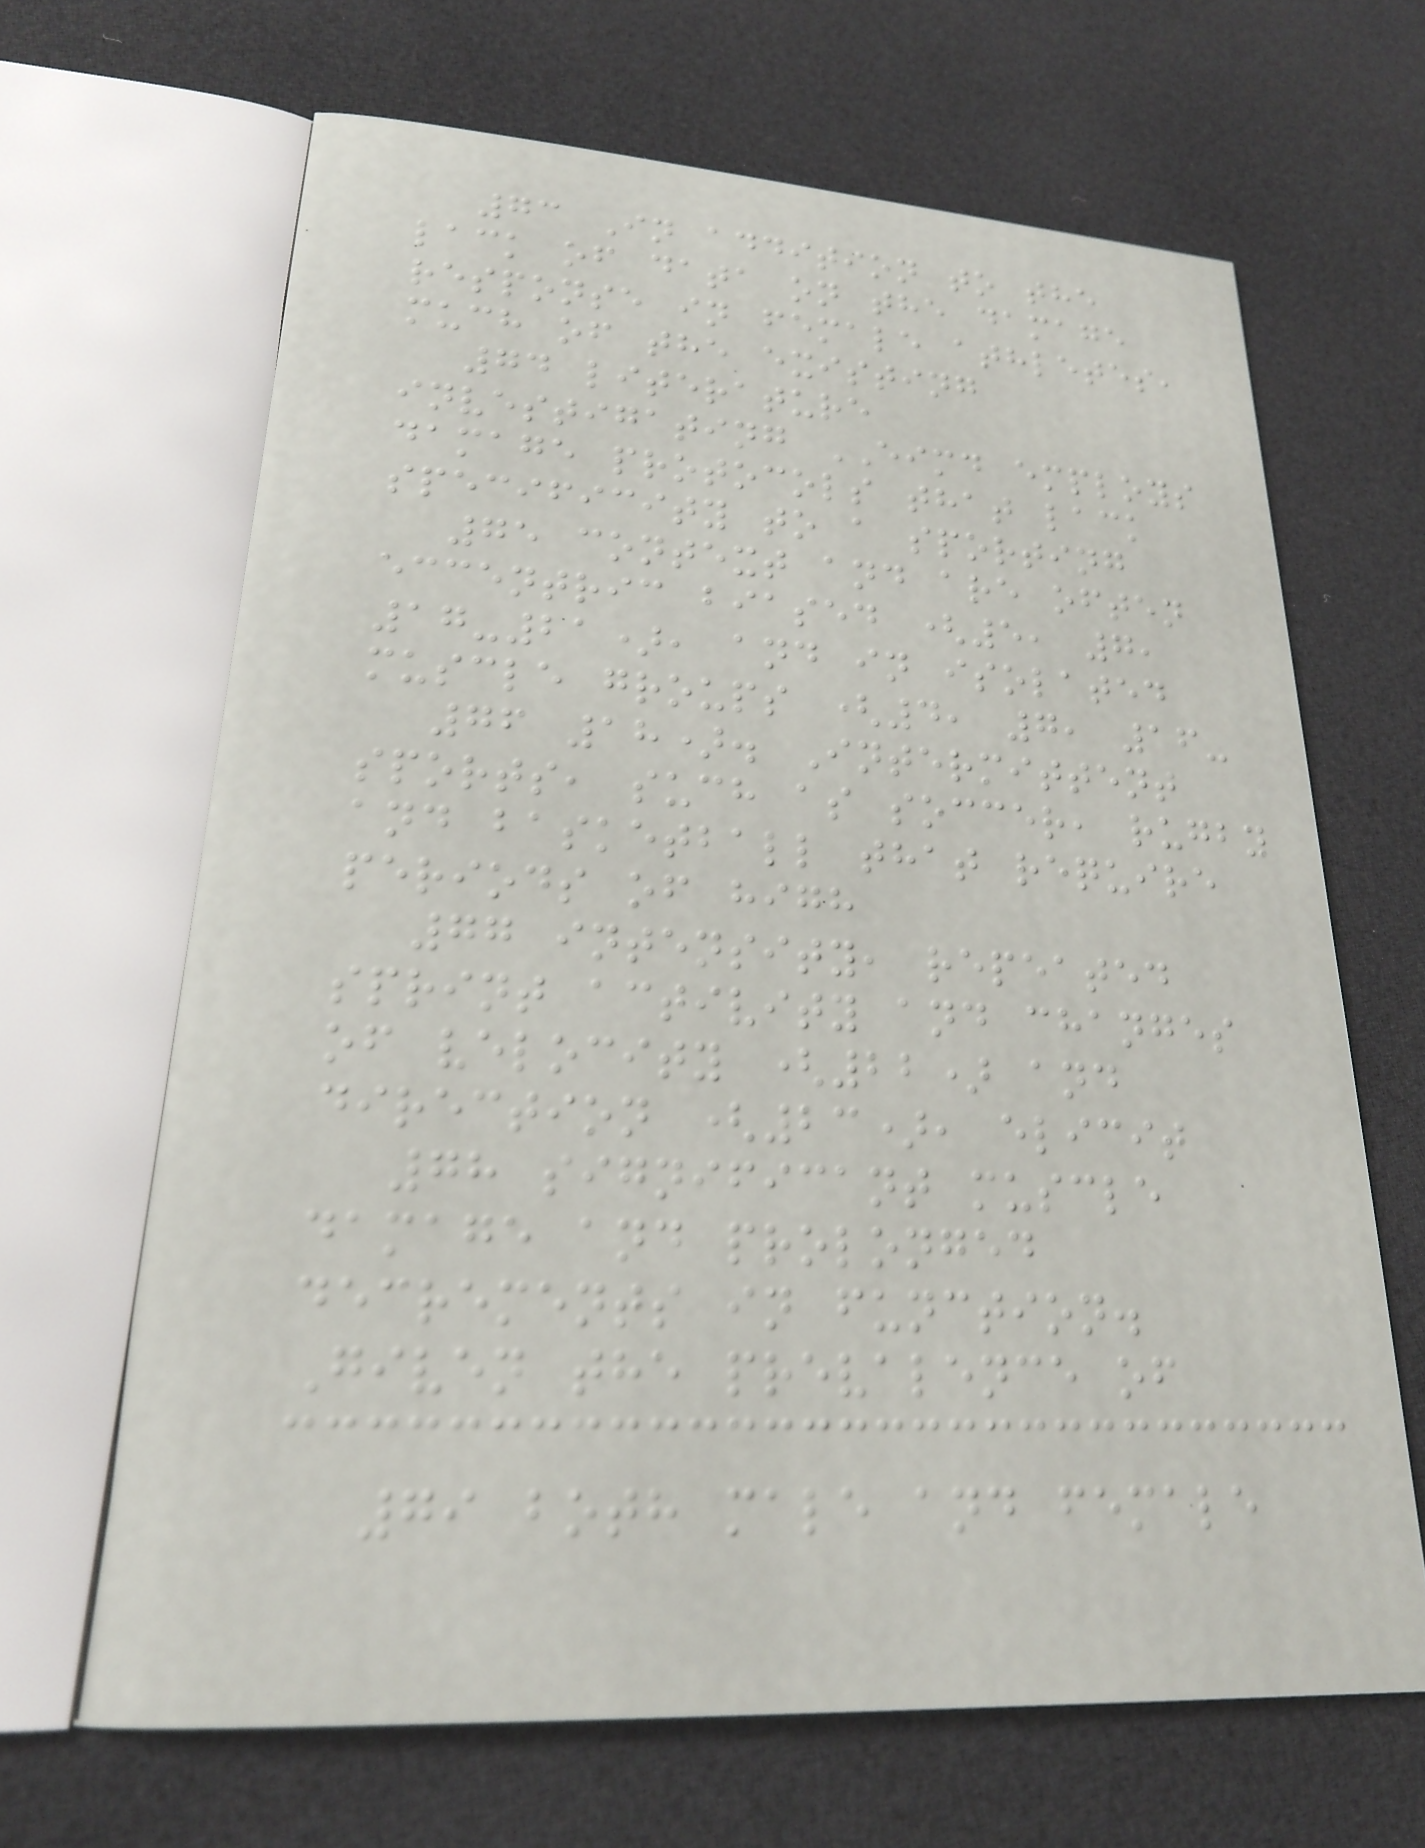73 In addition to the
lack of data on the damage
response in female athletes,
much of the existing
74 literature
investigating EIMD employs
damage protocols that lack
specificity to a sporting
75 context and are often
eccentric biased (5, 7,
17-21), and in isolated
muscle groups (4, 7, 16-
76 18). Intermittent
sports, such as soccer, rugby
and basketball that require
periods of high
77 intensity, repeated
sprint activity and changes
of velocity (22) and
direction (23), elicit
78 significant muscle
damage and prolonged
decrements in function.
Given the prevalence of
79 both male and female
